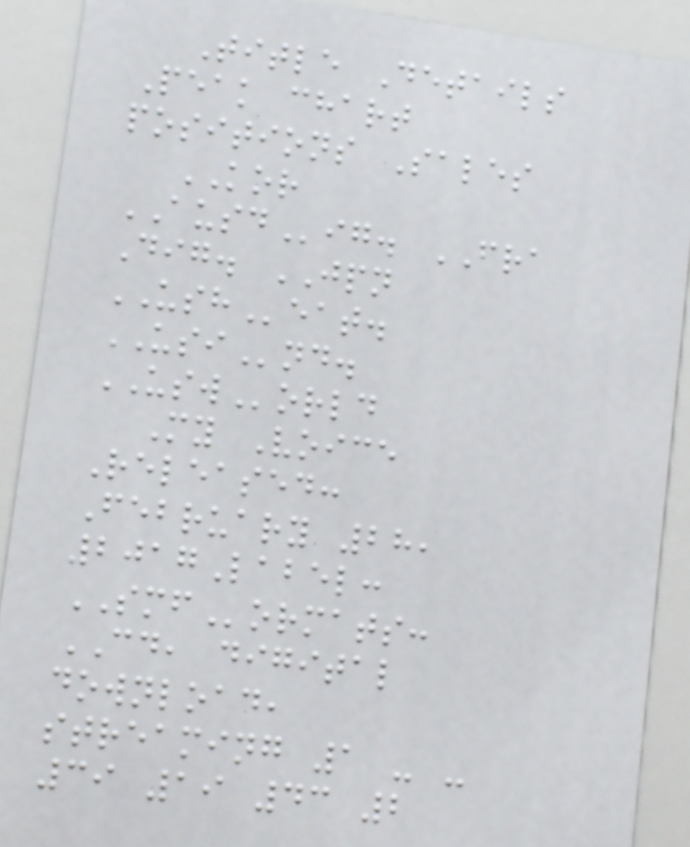Title Details
Peak chart
positions Sales
KOR
AUSDig. FRA
Dig. JPN
USHeat.
USInd.
USWorld
My Voice
Released:
February 28,
2017Label:
SMFormats:
CD, digital
download,
streaming 1 - -
39 19 43 2
